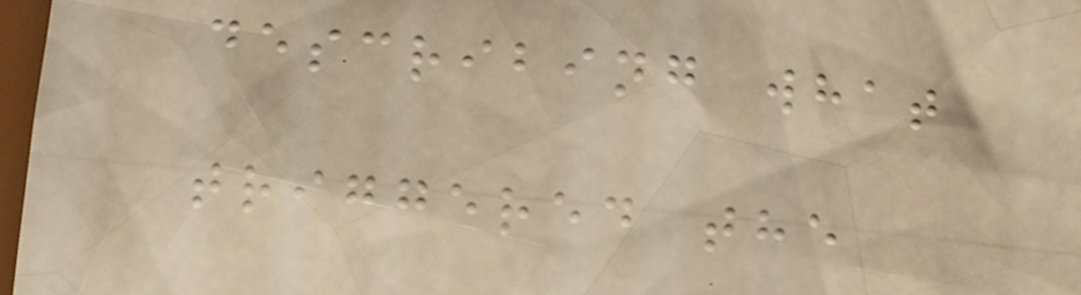describing what
triggered the
